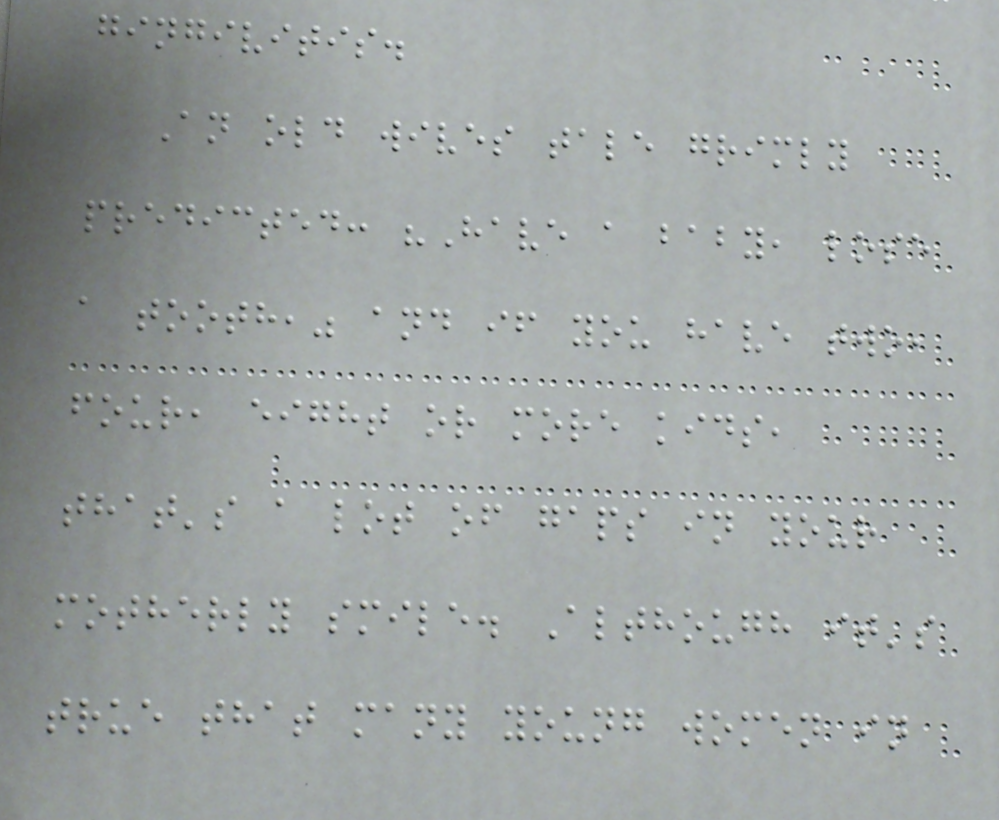gingivitis.
An old wives tale grimly
predicted: "Have a baby, lose
a tooth," and if you have two,
four, eight or more kids,
that's a lot of gaps in your
motherly smile. Although it's
true that many young women in
